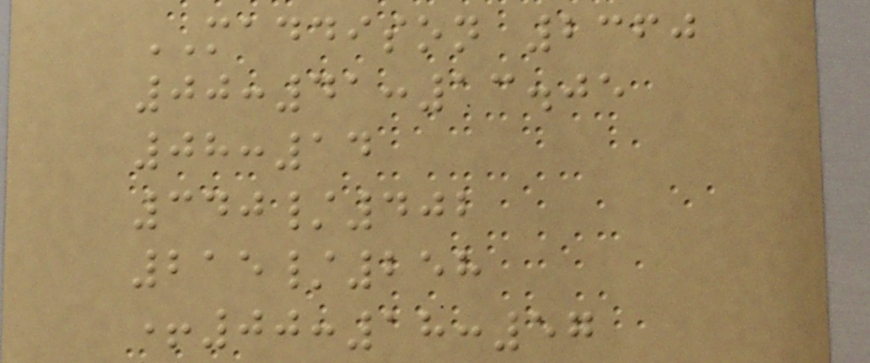MADDISON 2360
00:41:13.05
08:14
340/402
215/258
+00:18:57
